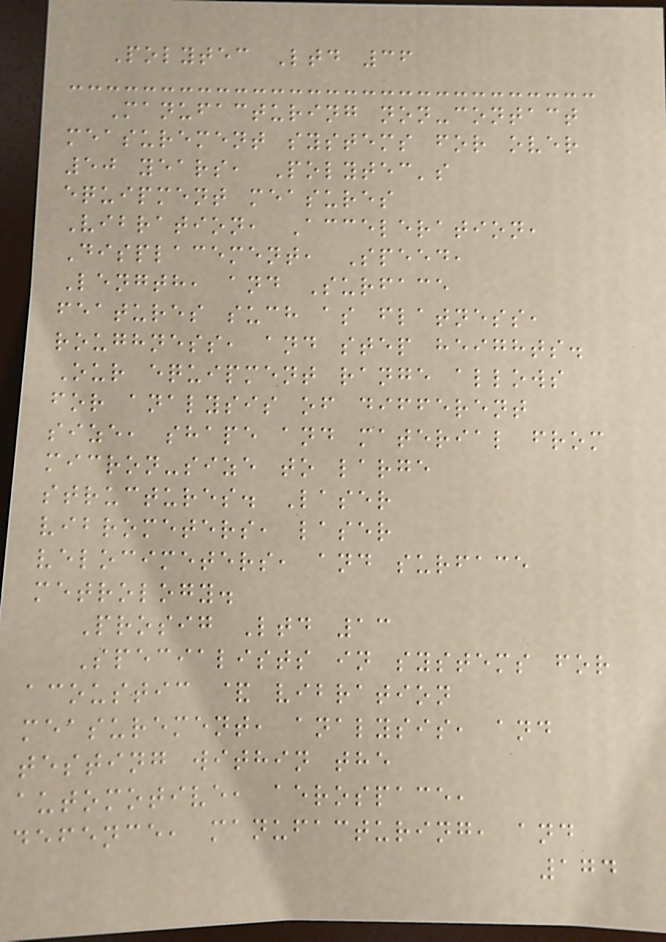Polytec Ltd 36
Manufacturing non-contact
measurement systems for over
50 years, Polytec's
equipment measures
Vibration, Acceleration,
Displacement, Speed,
Length, and Surface
features such as flatness,
roughness, and step heights.
Our equipment range allows
for analysis of different
size, shape and material from
micron-size to large
structures. Laser
vibrometers, laser
velocimeters, and surface
metrology.
Prosig Ltd 13
Specialists in systems for
acoustic & vibration
measurement, analysis, and
testing within the
automotive, aerospace,
defence, manufacturing, and
174
